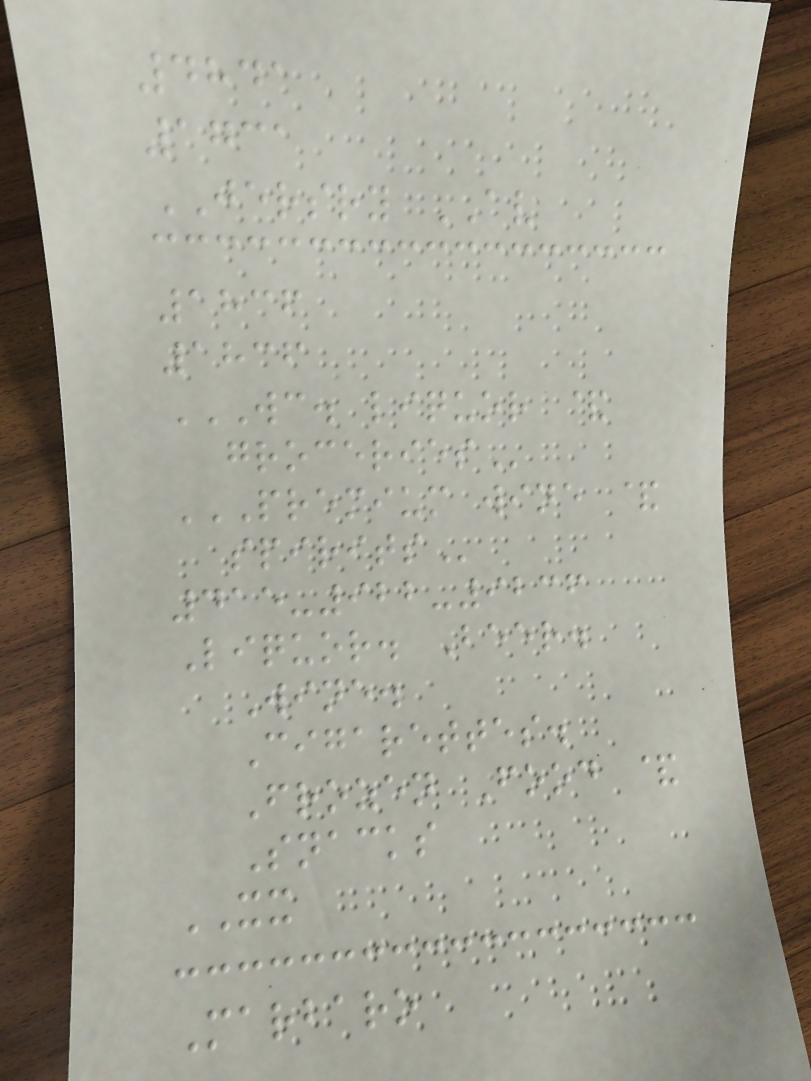4841
1731
JERSRY AV
1836
1836
WC. LIQUOR &
GROCERIES
PREMIUM WINE &
SPIRITS
415-922-9236
Liquor. Beer.
Wine.
Cigarettes.
Frozen Food &
Snacks
XX
Marbaro
